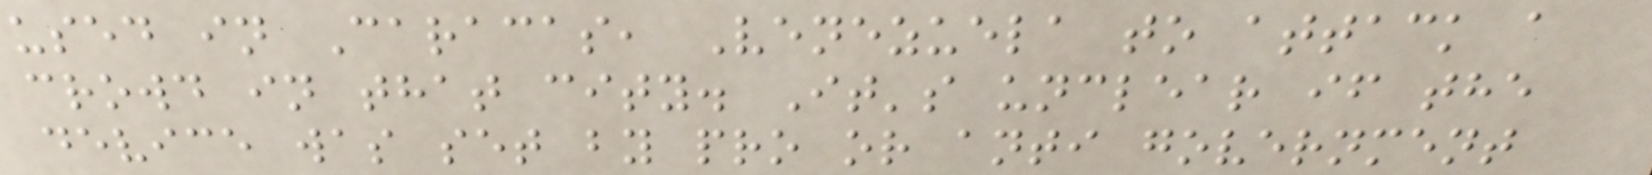used in Caracas, Venezuela to attack a
crowd in that city. It's unclear if the
device was set by pro or anti government
